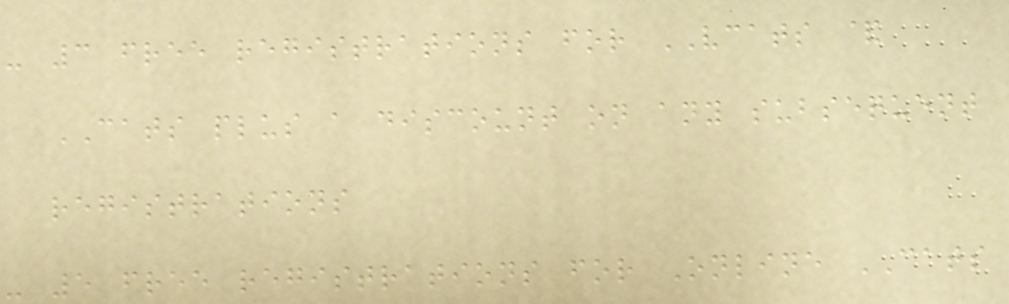- 3 free registrations for VCATS &
CATS plus a discount on any subsequent
registrations
- 5 free registrations for Online CATS
